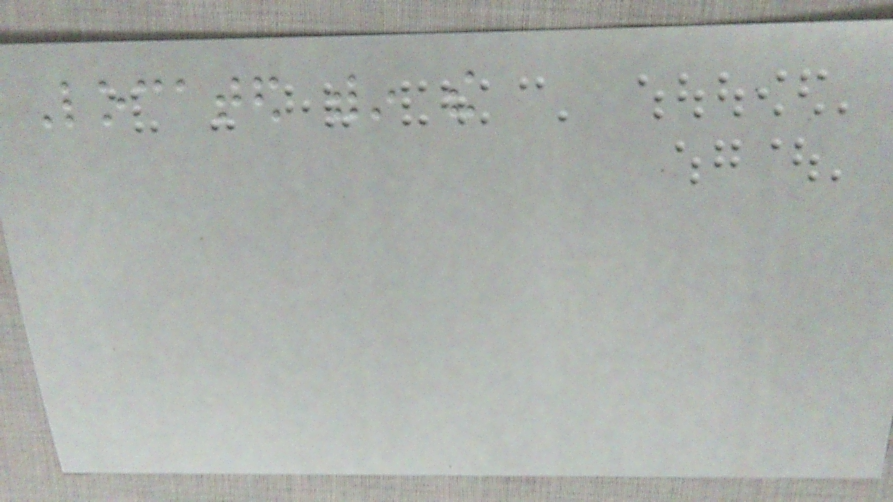Located within the
